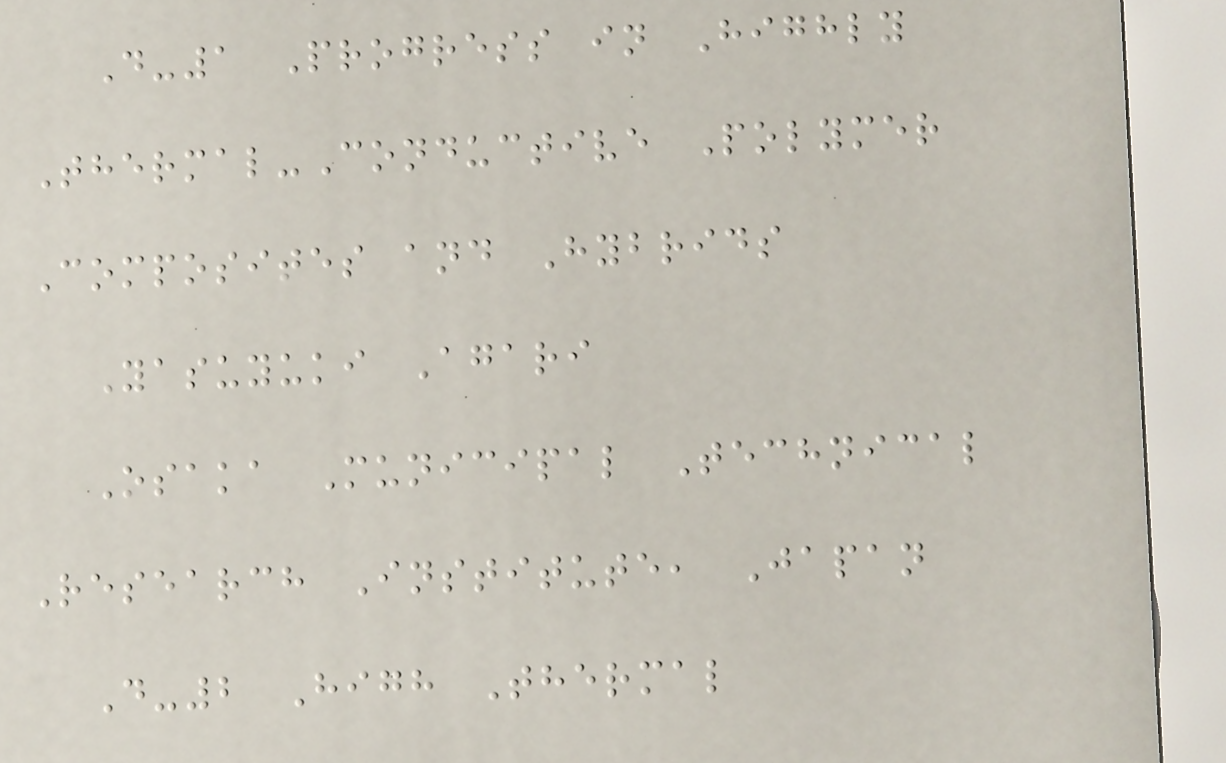D-1 Progress in Highly
Thermal-Conductive Polymer
Composites and Hybrids
Yasuyuki Agari
Osaka Municipal Technical
Research Institute, Japan
D-2 High Thermal
